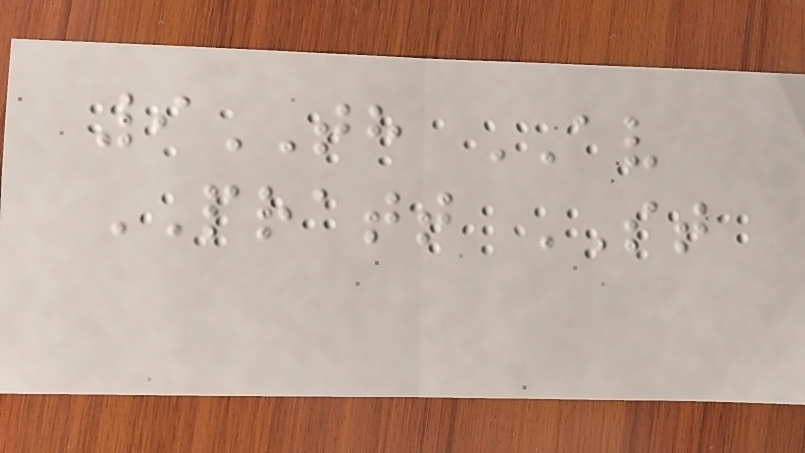9TH AV
PRATT ST
